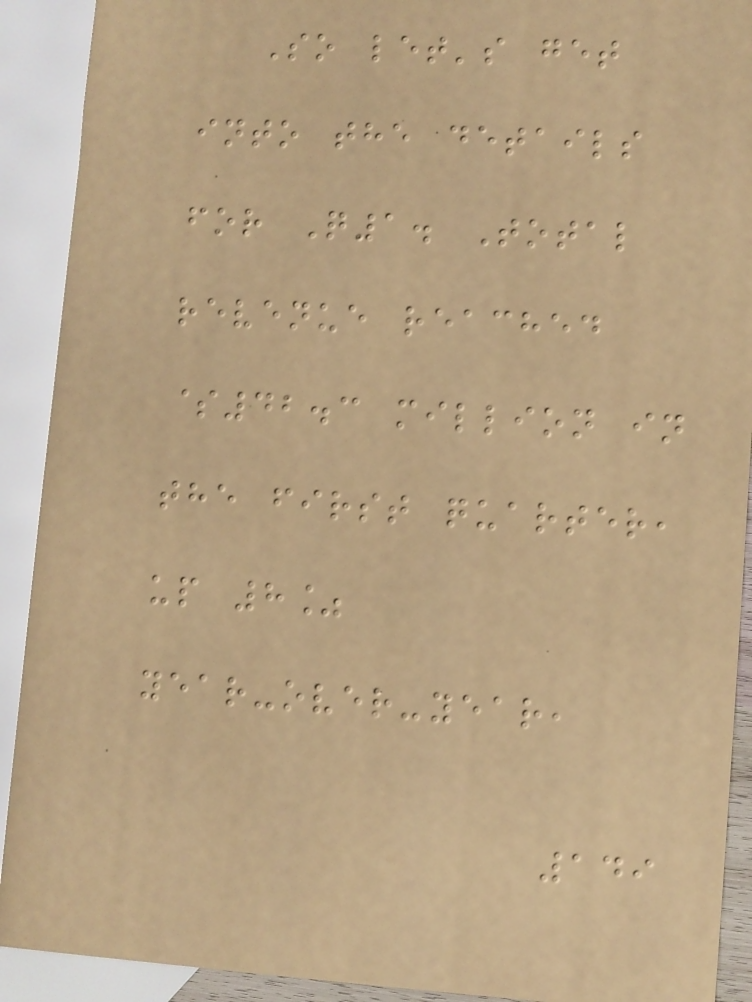So let's get
into the details
for Q1. Total
revenue reached
$42.3 million in
the first quarter,
up 8%
year-over-year,
149
